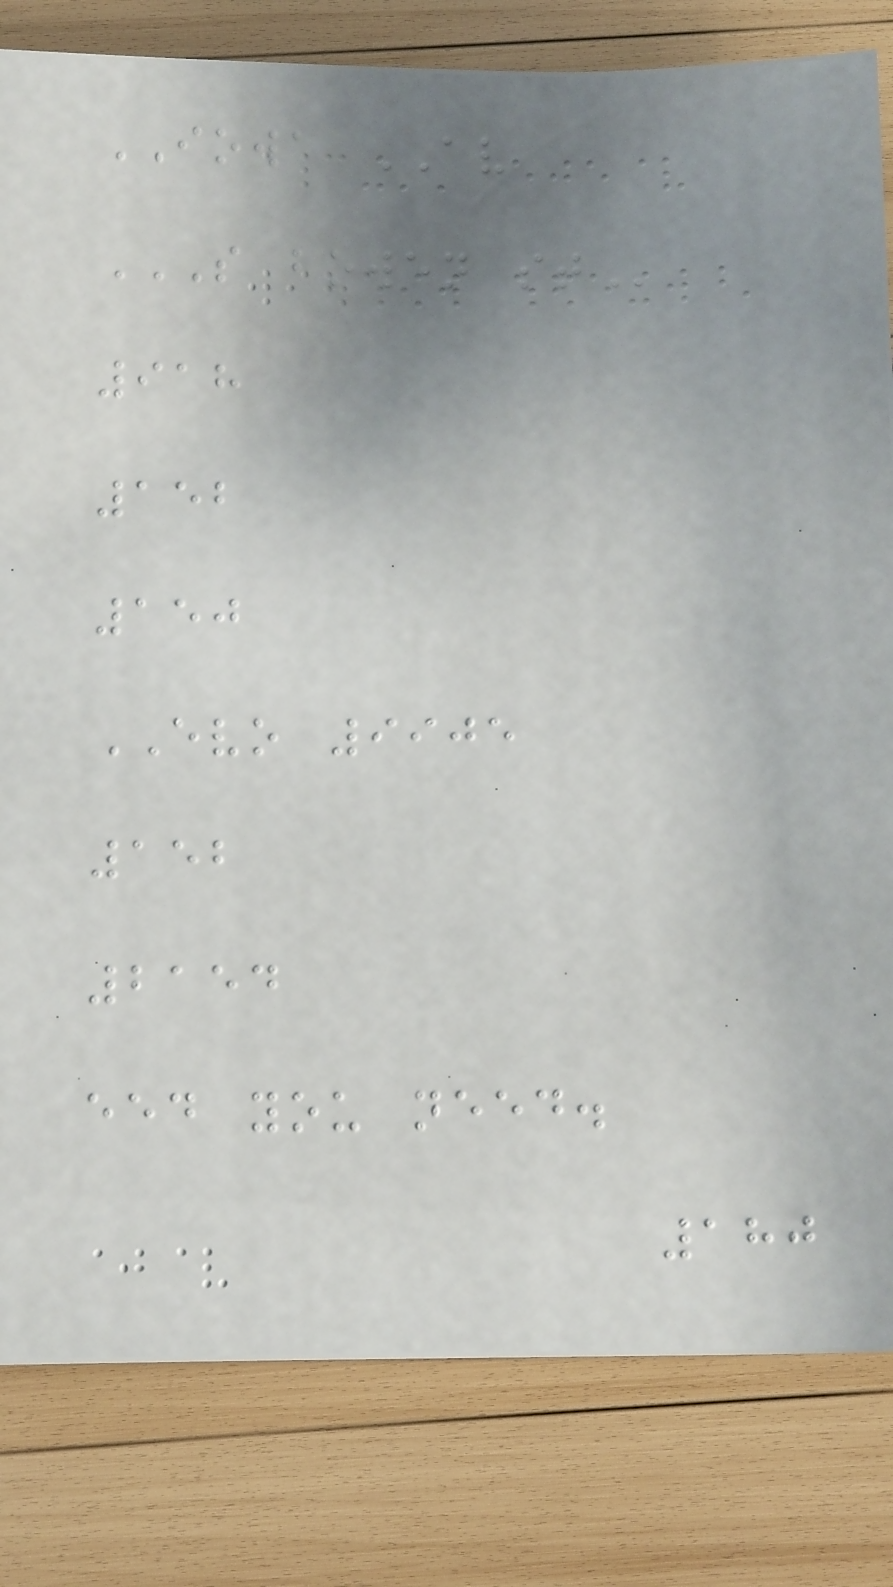IOWA AV
S BOWEN ST
918
152
150
EVO 9905
152
2154
eed you need.
180
